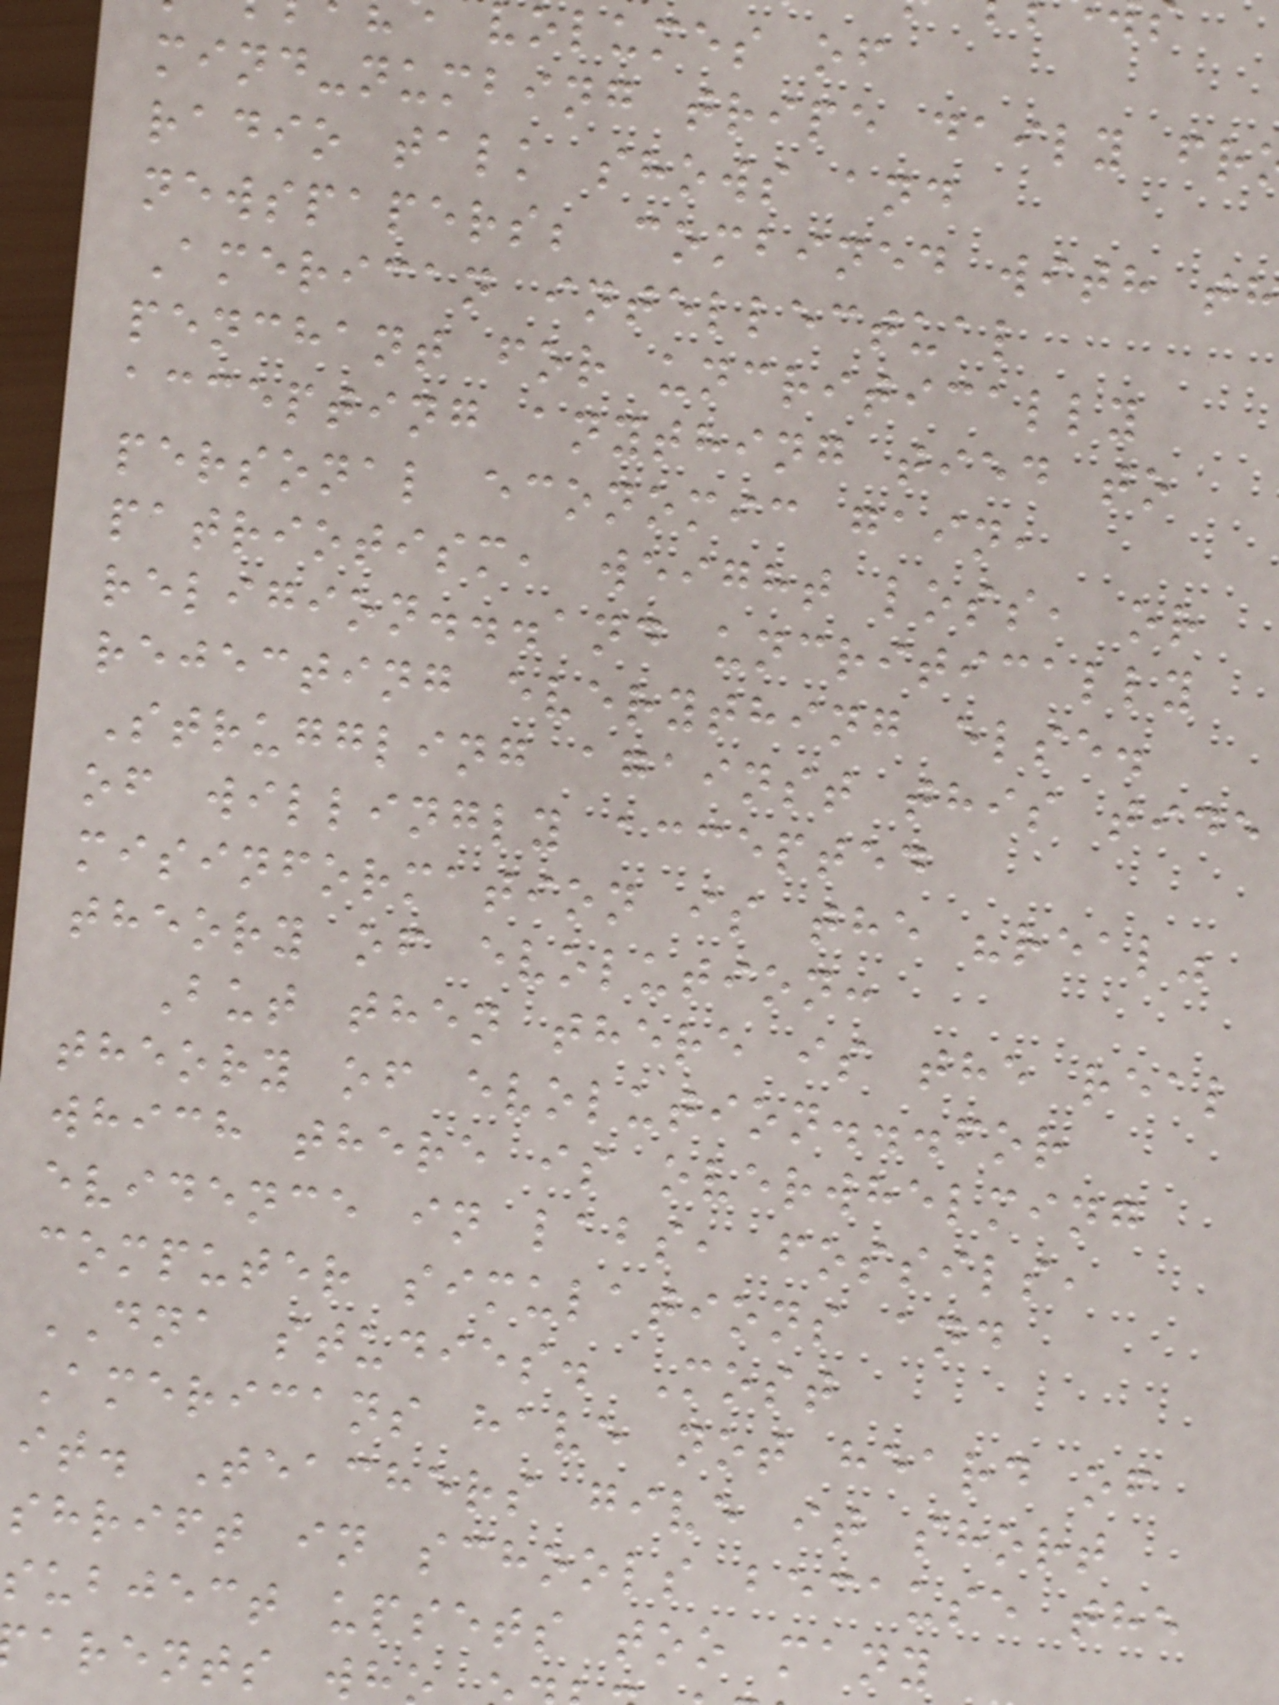volumes of
mind-numbing tripe daily fr
radio talk shows and
newspapers; combined with th
American intellectual
penchant for uncritically
accepting anything tied to
personal economic gain,
patriotism, weight loss, or
religion...and uncritically
rejecting everything else.
Struggling against this tide
of willingly accepted
misinformation is the "real"
theory of evolution:
But then there is the real
theory of evolution...for
which there is overwhelming
evidence in labs, fossils,
computer simulations and
DNA studies. Most
Americans have not heard of
it. Teachers give it short
shrift in schools because the
subject upsets too many
arents wh
